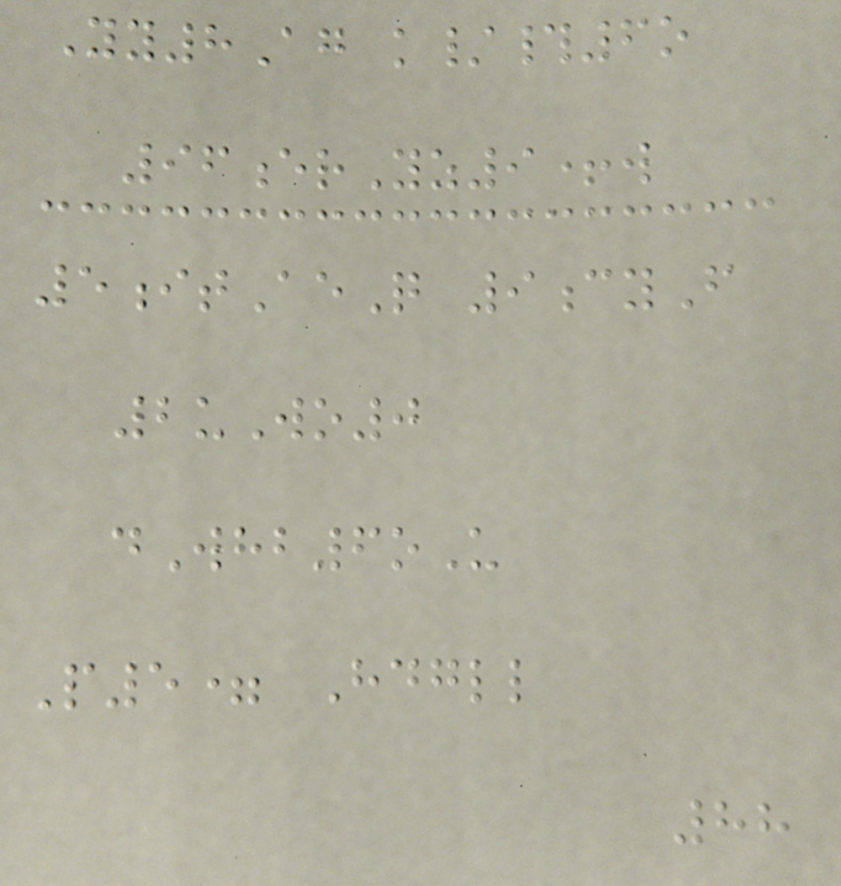Yy8Ag k/#6o
96erYz9+w
5itAeQ 9cyF
2uWo0
dWhb6oU
P5= Hdgll
88
